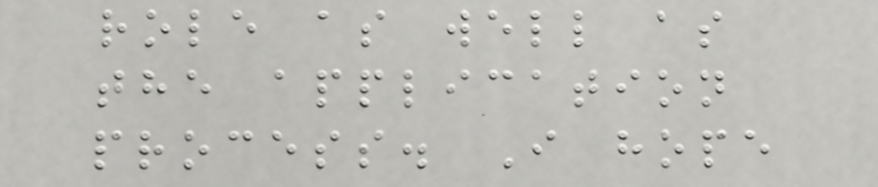role as well as
the application
process. I hope
